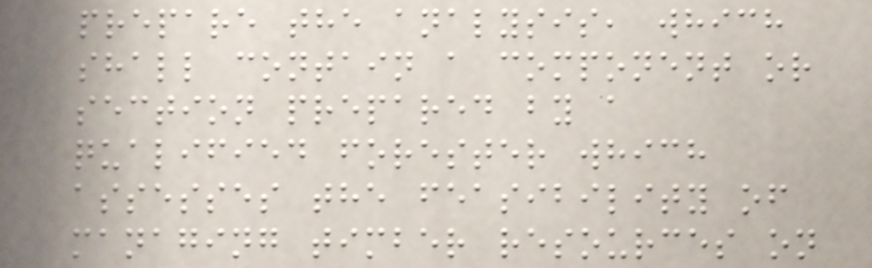prepare the analysis, which
shall contain a component or
section prepared by a
qualified forester which
assesses the feasibility of
managing timber resources on
